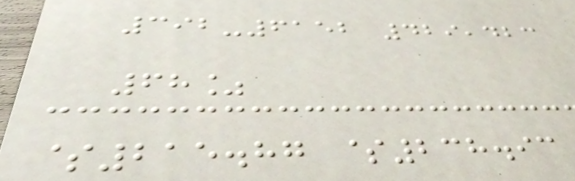392-6152 429,423
68%
$215.87 $238.93
